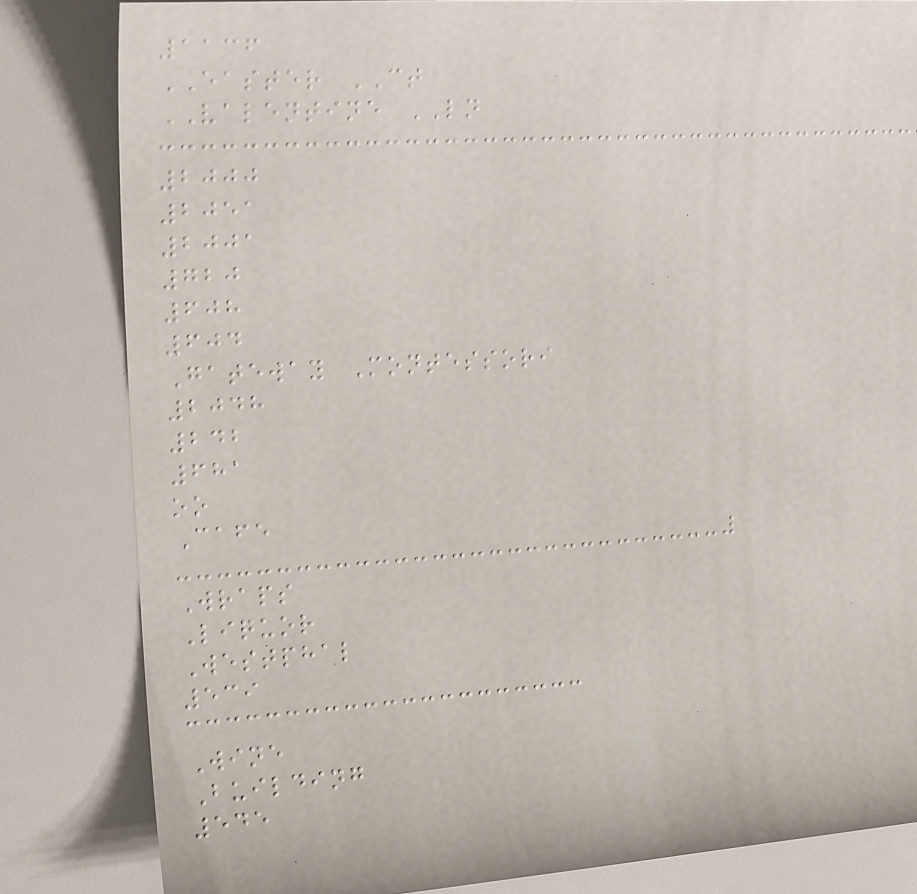1136
EASTER CT
VALENTINE LN
2000
2051
2001
720
608
604
Gateway Montessori
2048
242
681
oo
Cafe
Wraps
Liquor
Westphal
539
Wine
Building
545
